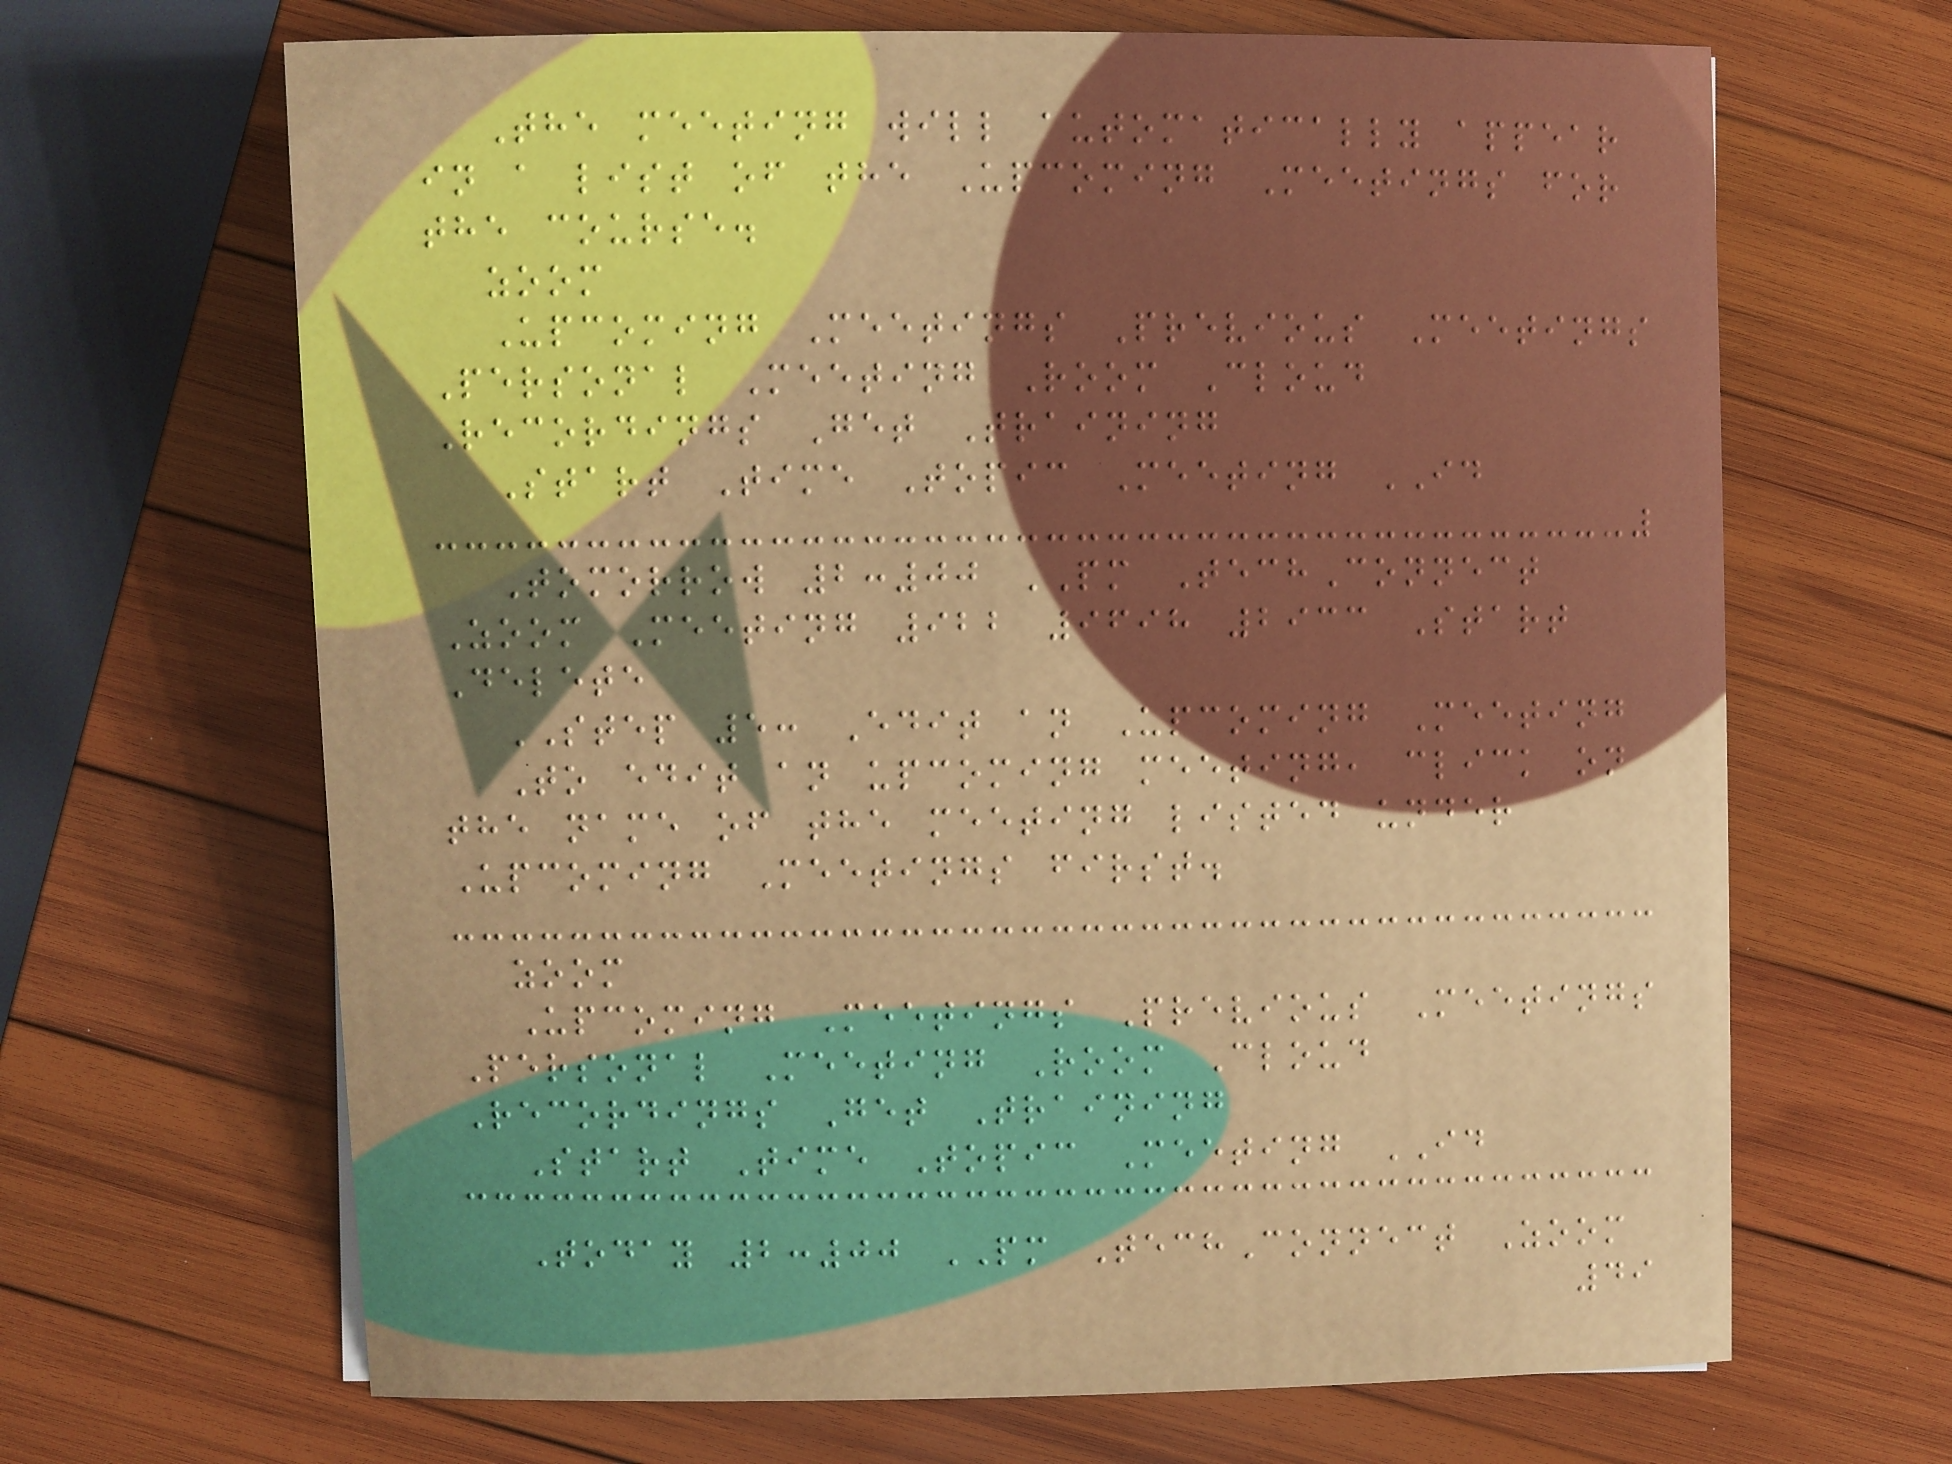The meeting will automatically appear
in a list of the Upcoming Meetings for
the course.
zoom
Upcoming Meetings Previous Meetings
Personal Meeting Room Cloud
Recordings Get Training
Start Time Topic Meeting ID
Tomorrow 2:00 PM TechConnect
Zoom Meeting 922 9698 2933 Start
Delete
STEP 5: Edit an Upcoming Meeting
To edit an upcoming meeting, click on
the name of the meeting listed under
Upcoming Meetings first.
zoom
Upcoming Meetings Previous Meetings
Personal Meeting Room Cloud
Recordings Get Training
Start Time Topic Meeting ID
Today 2:00 PM TechConnect Zoom
49
